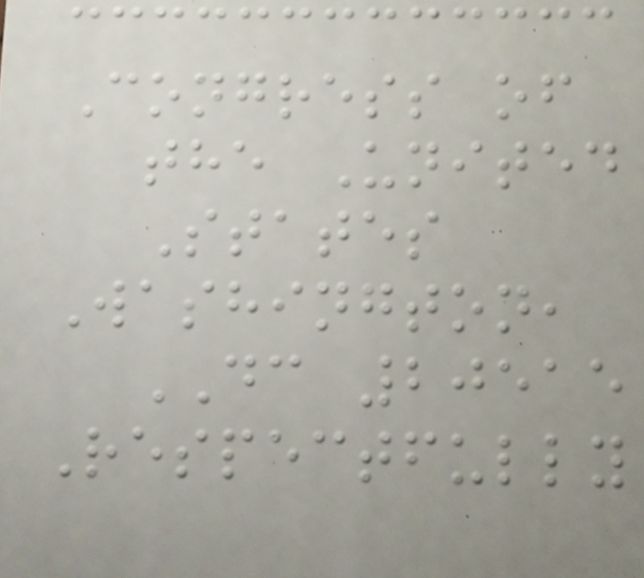Congress of
the United
States
Washington,
DC 20515
Respectfully
